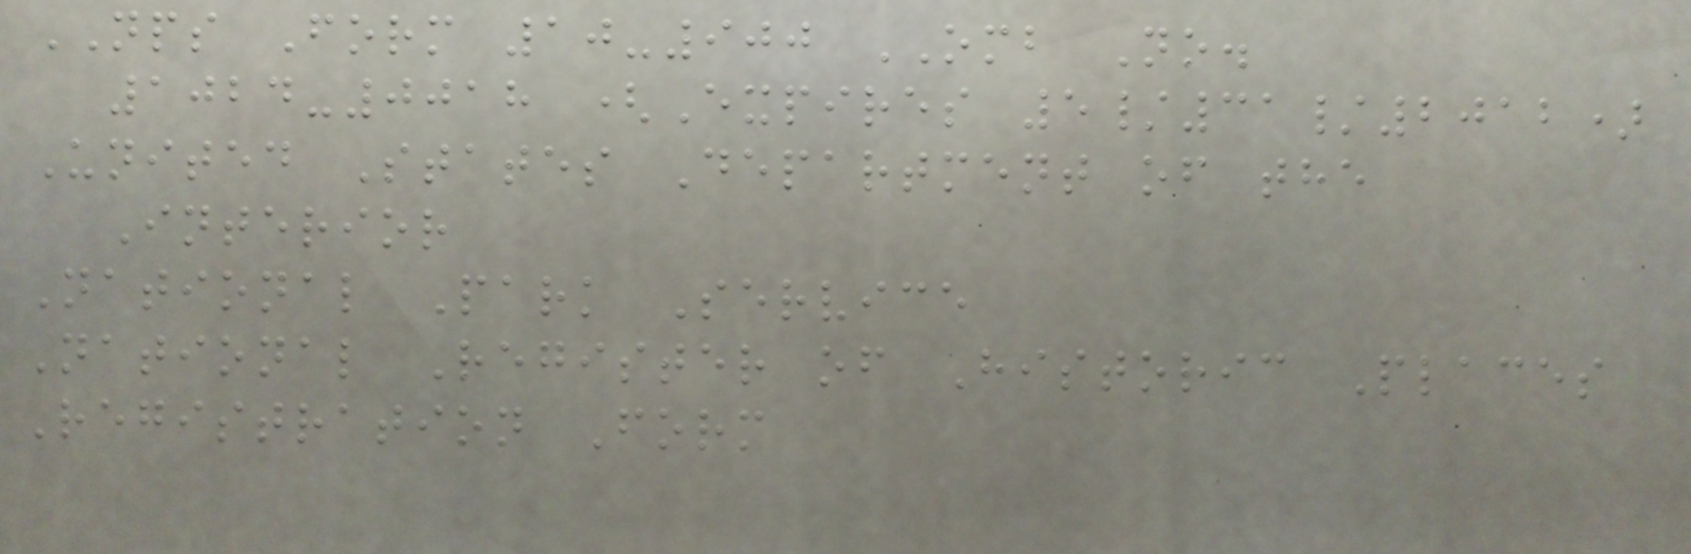NPS Form 10-900 OMB No.
1024-0018 (Expires 5/31/2012)
United States Department of the
Interior
National Park Service
National Register of Historic Places
Registration Form
